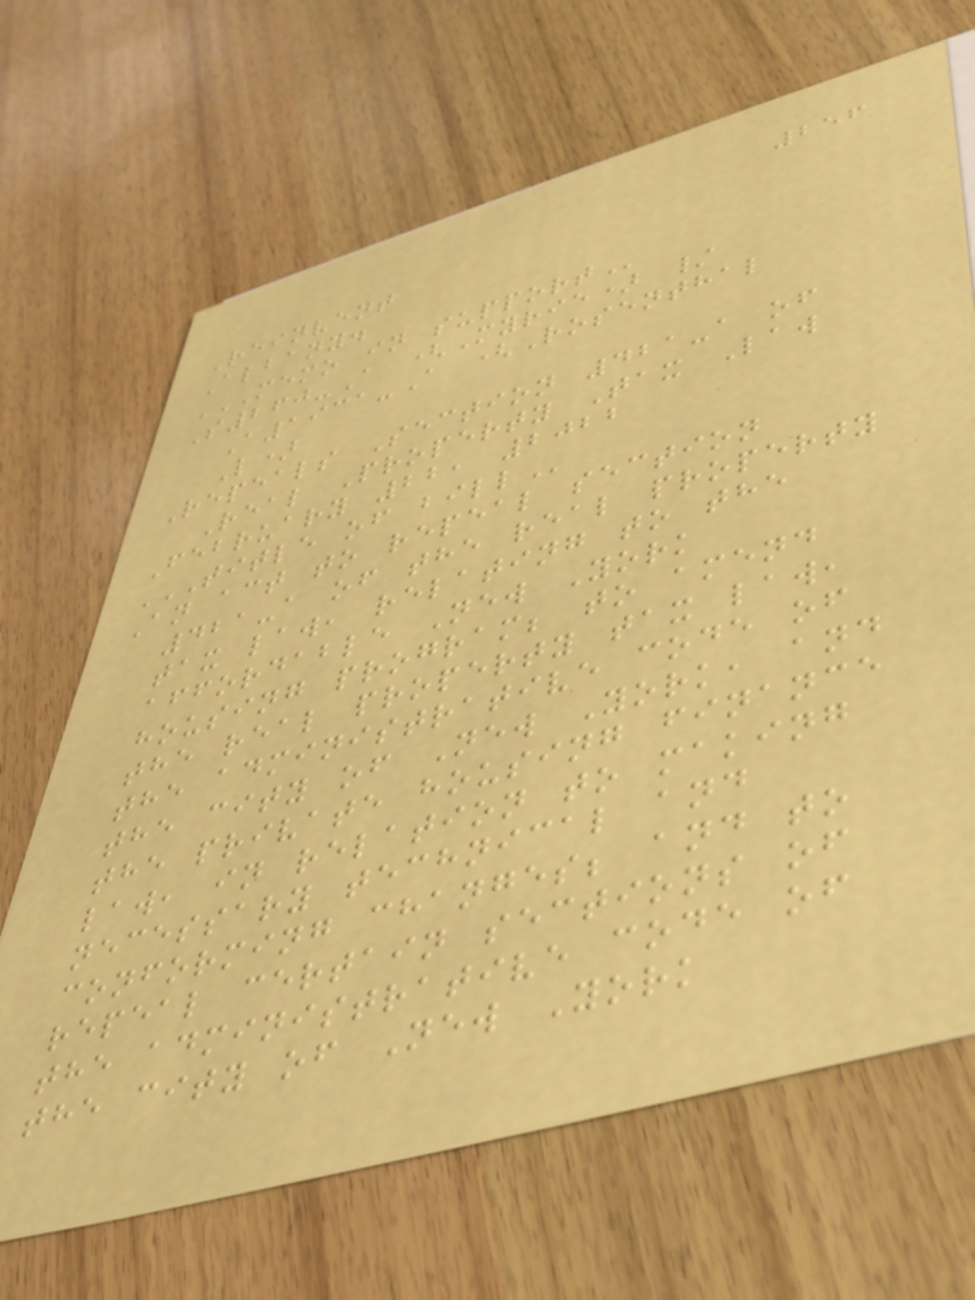256
Reinvent
Albany.
MEMO IN SUPPORT
S260-A (Myrie) /
A1931-A (Rosenthal
L)
Repeals Section 421-a of
Real Property Tax Law
February 22, 2022
TITLE OF BILL
An act to repeal section
421-a of the real property
tax law, relating to the
affordable New York
housing program; to amend
the real property tax law,
the administrative code of
the city of New York, and
the private housing finance
law, in relation to making
necessary technical and
conforming changes; and to
repeal certain sections of
the administrative code of
the city of New York
